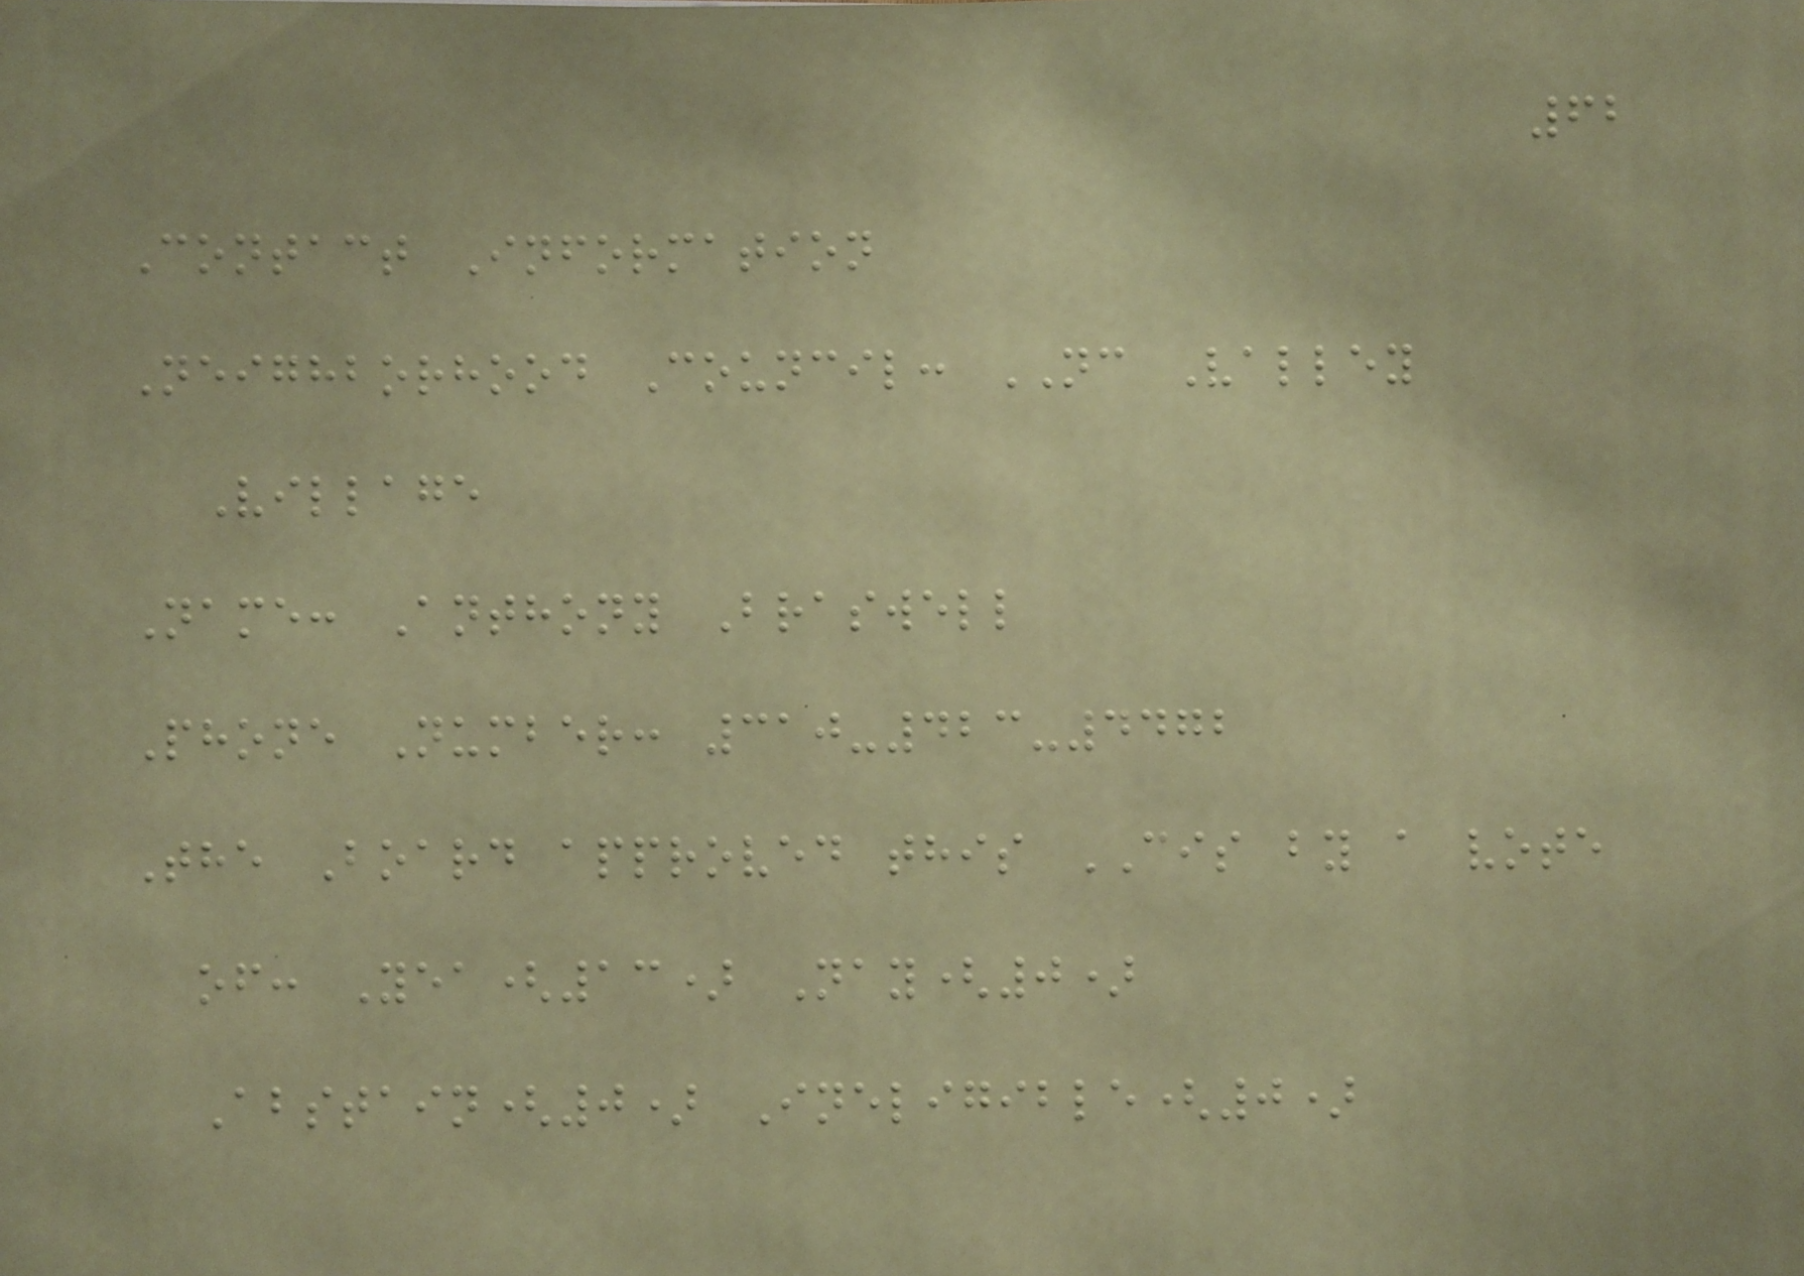62
Contact Information
Neighborhood Council: NC Valley
Village
Name: Anthony Braswell
Phone Number: 310-423-4472
The Board approved this CIS by a vote
of: Yea(13) Nay(0)
Abstain(0) Ineligible(0)
